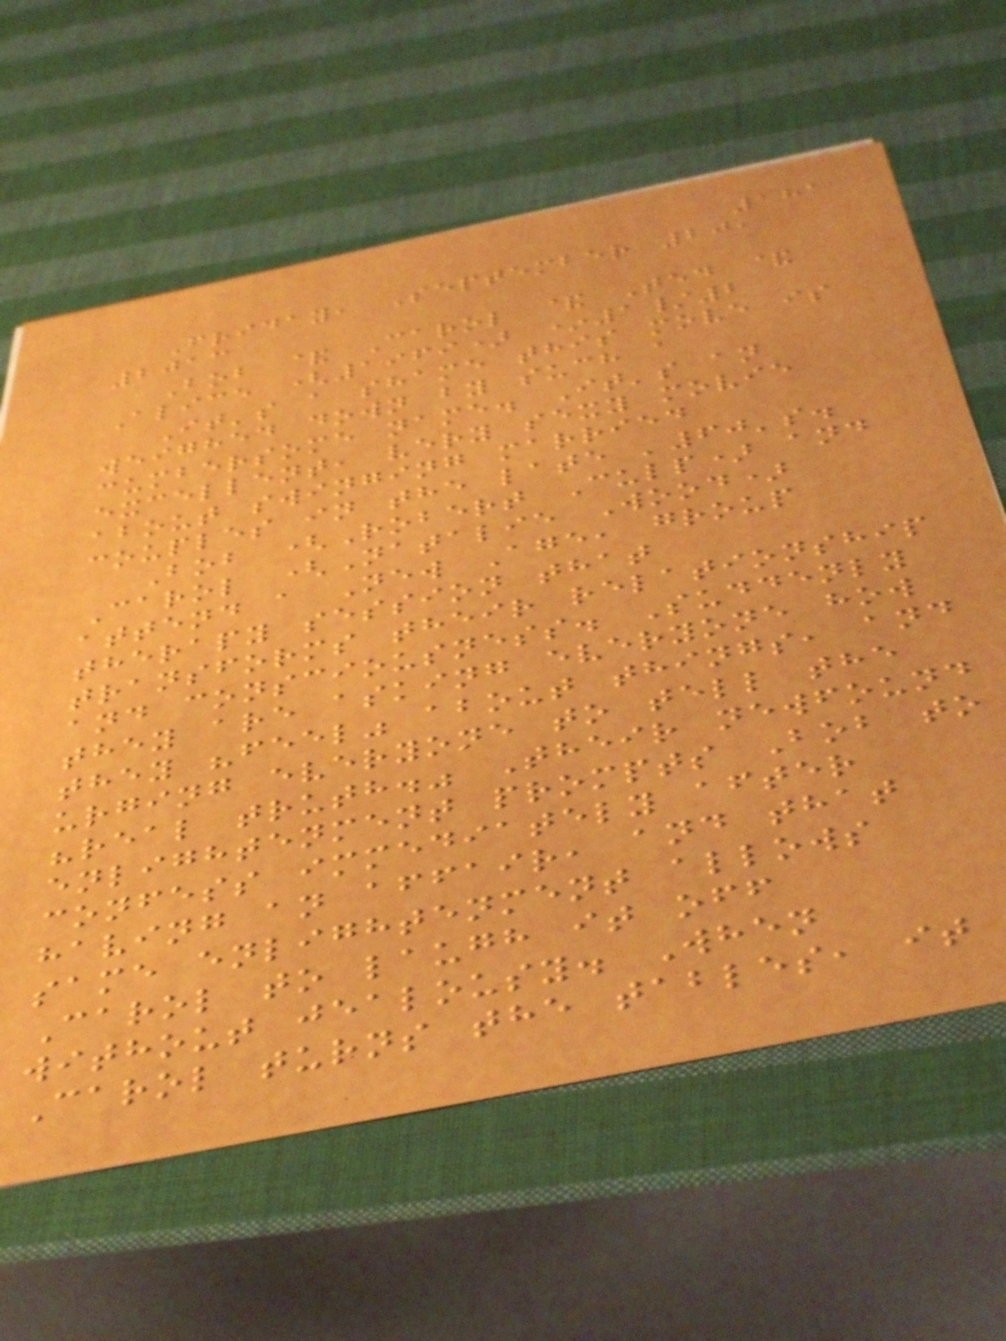181
Friday, September 20,
2013
Bob & Carol & Ted &
Alice (1969) *1/2
It's a shame this move is
weighed down by such a
cumbersome name. It's an
excellent, very sexy movie
about swinging married
couples in the late '60's.
Bob (Robert Culp) and
Carol (Natalie Wood)
attend a New Age, group
therapy session that
transforms their relationship
and consciousness. Suddenly
they are asking everyone how
they "feel" about things, and
urging everyone to tell the
"real truth." Their newfound
enlightenment prompts Bob to
confess immediately after
having an affair, and that
same enlightenment allows
Carol to laugh it off
without jealousy. When
Carol turns the tables, it
